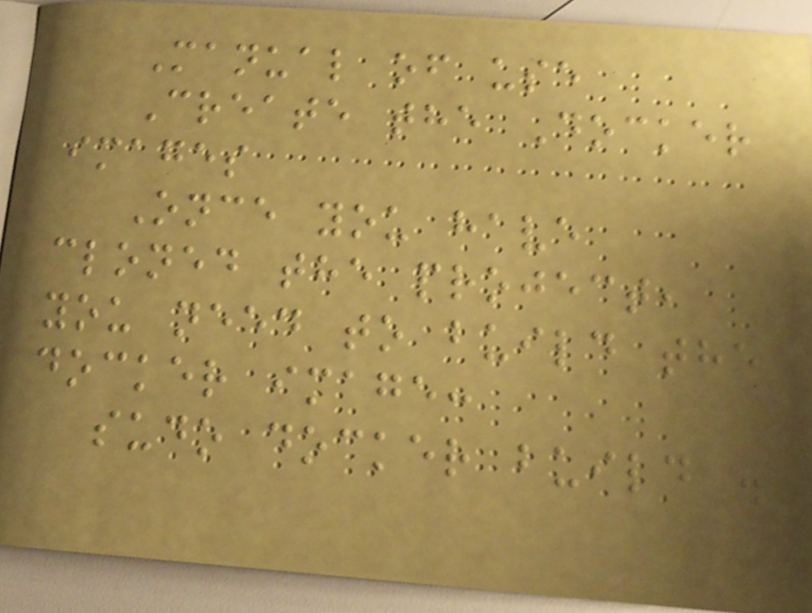Manual of use
Create the Docker
images
Once you have
cloned the project,
you need to build the
docker image:
sudo docker build .
